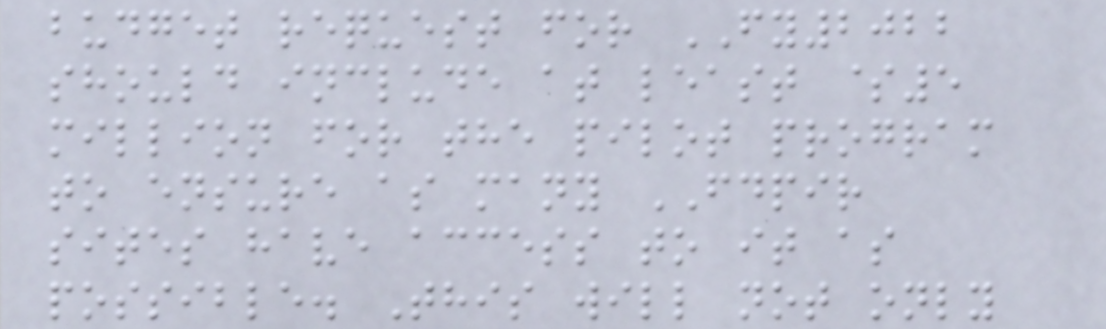budget request for FY2022
should include at least $5
million for the pilot program
to ensure as many FDPIR
sites have access to it as
possible. This will not only
